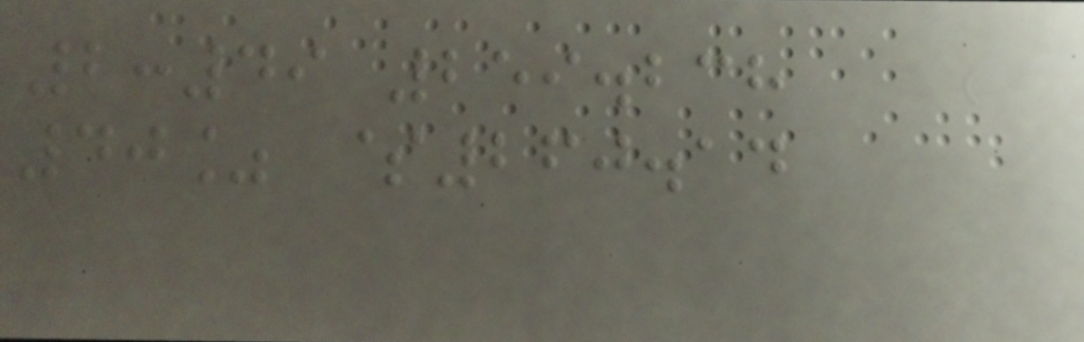2:49 259.238
40% $260.14
